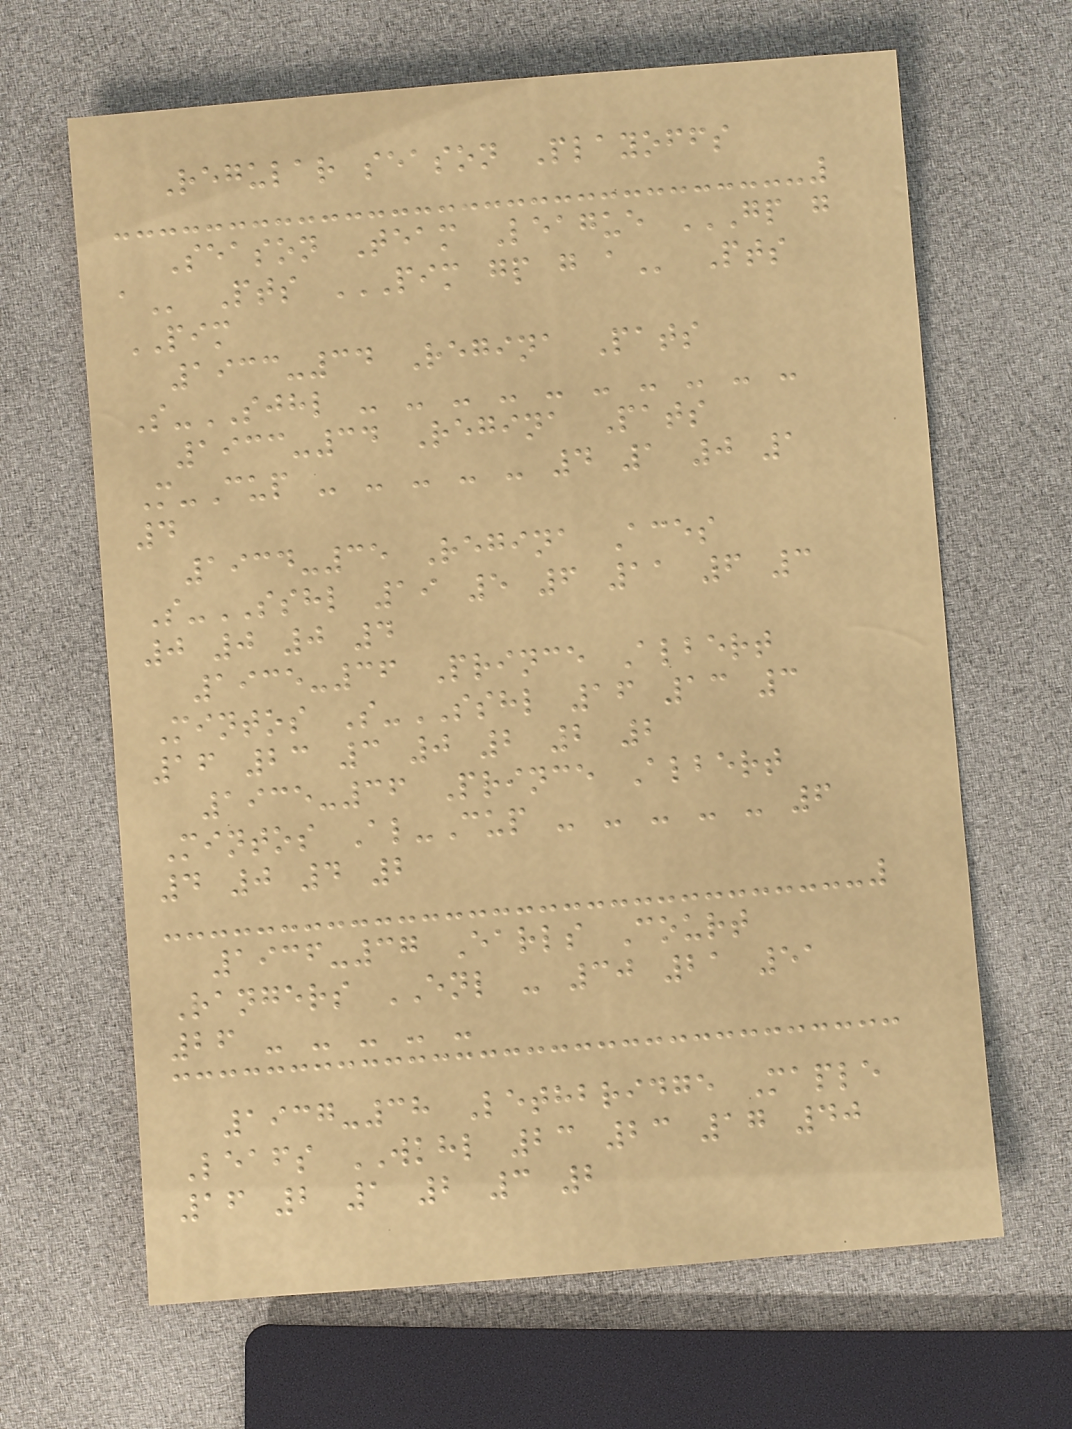Regular season Playoffs
Season Team League GP G
A Pts PIM GP G A Pts
PIM
1933-34 Regina Pats
S-SJHL - - - - - - - - - -
1933-34 Regina Pats
M-Cup - - - - - 4 1 0 1
4
1934-35 Regina Aces
S-SSHL 19 5 6 11 6 3
0 0 0 4
1935-36 Prince Albert
Mintos S-SSHL 16 13 3
16 23 3 0 2 2 2
1935-36 Prince Albert
Mintos Al-Cup - - - - - 6
4 0 4 2
1936-37 Earls Court
Rangers ENL - 30 21 51
26 - - - - -
1937-38 Lethbridge Maple
Leafs WKHL 23 23 17 40
16 2 1 2 3 2
